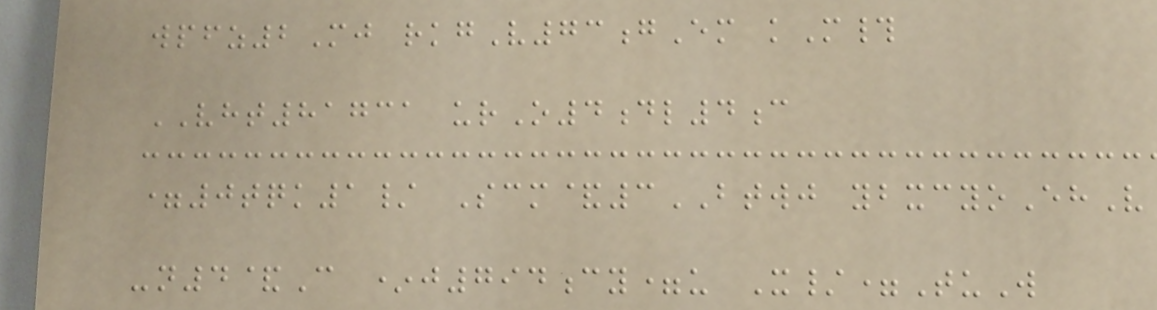wpfz2Mj rkgV73gEm kM#
VHT81731 urO4dl4c
=0tqk1/ Scm&3BTWJ ybxcyoEhV
-n4&C *j794cy=u X/=TuW
